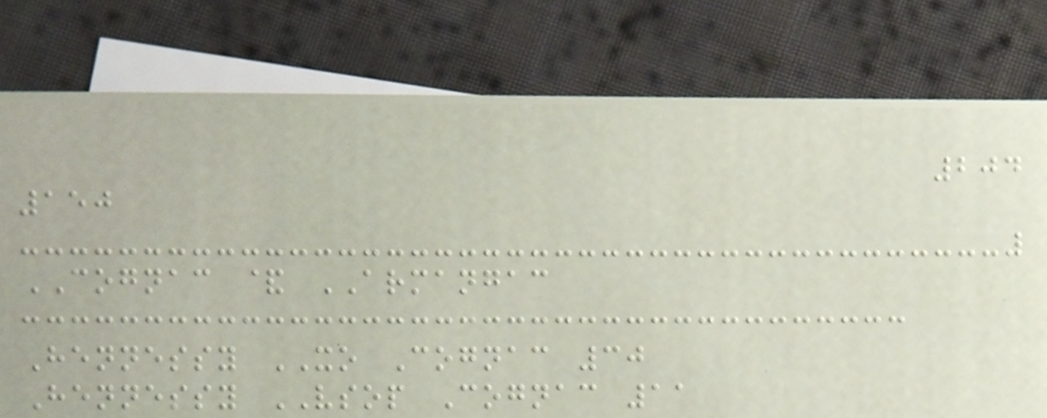204
150
COGNAC & ARMANGAC
Hennessy XO Cognac 30
Hennessy VSOP Cognac 11
